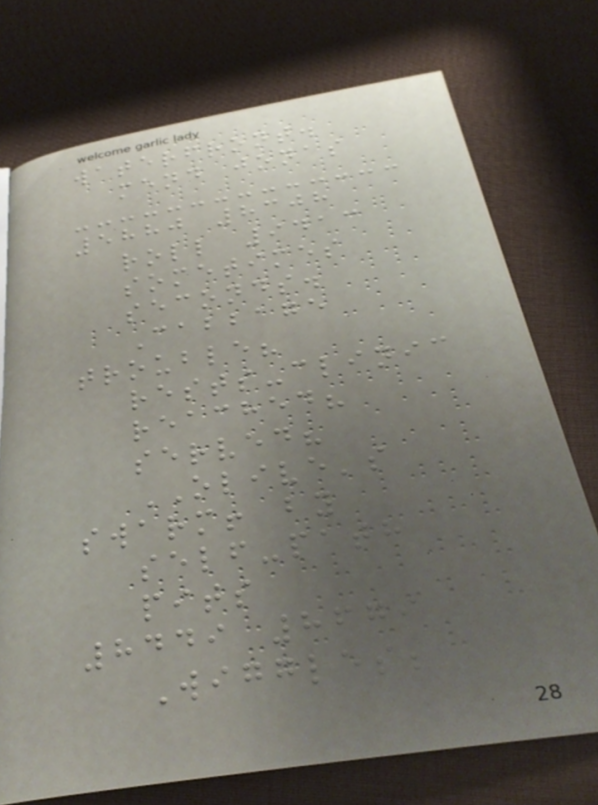waterfront.
mend jonas
5880 8308
roll 9413
sometimes
seconds.
Cabbage
trouble?
rests-clinic
reached?
served?
OLIVE's
swarm! by
self-path
pits
8449 8679
Wiggles;
